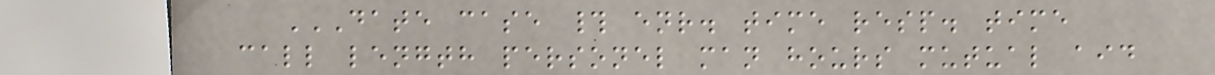DATE CASE # ENR. TIME RESP. TIME
CALL LENGTH PERSONEL MAN HOURS MUTUAL AID
